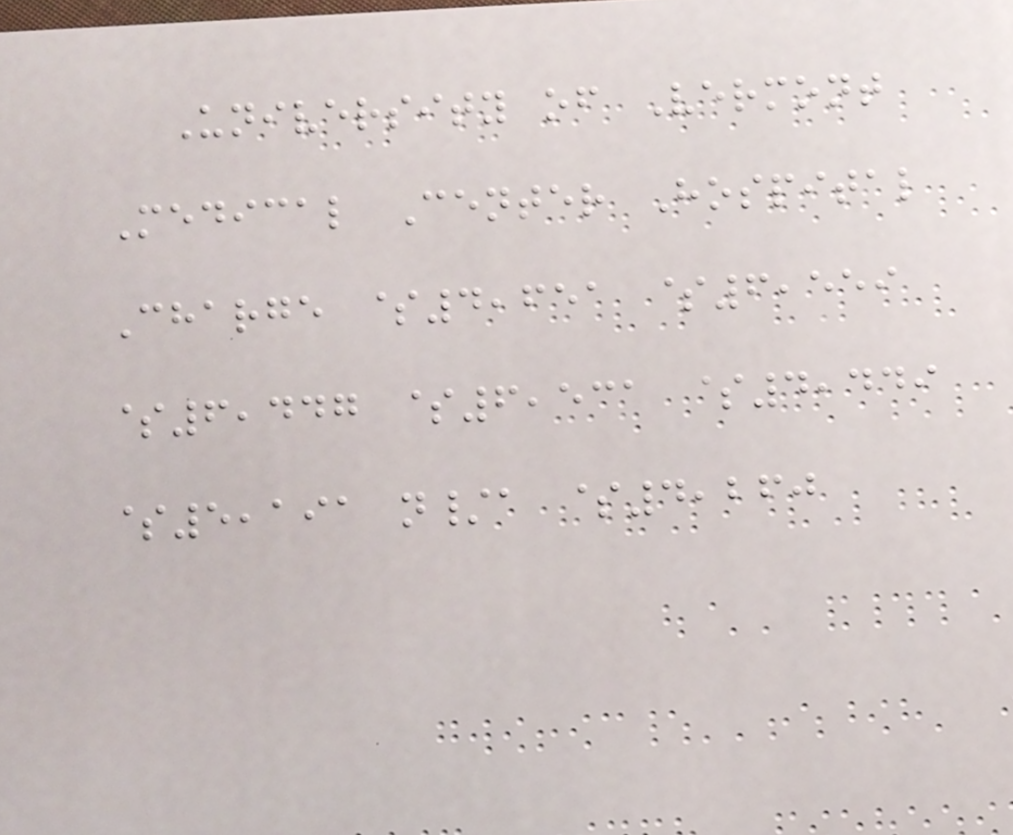University of Vermont
Medical Center Hospital
Charge $4,651 $6,559
$6,447 $6,531 $4,449
$5,191 n/a $4,260
